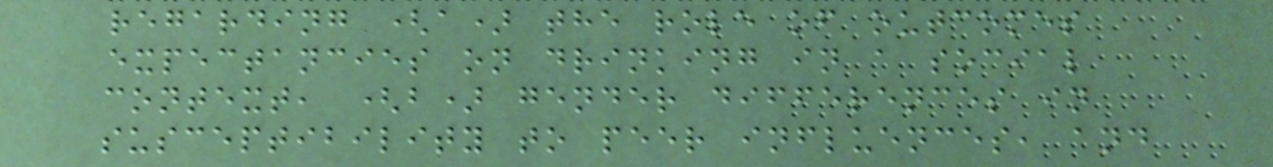regarding (a) the role of outcomes
expectancies on drinking in a social
context, (b) gender differences in
susceptibility to peer influences, and
